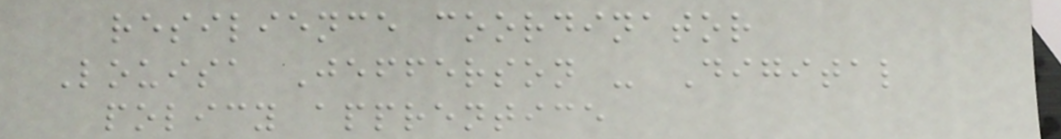resilience coordinator
Louisa Jefferson - Digital
policy apprentice
